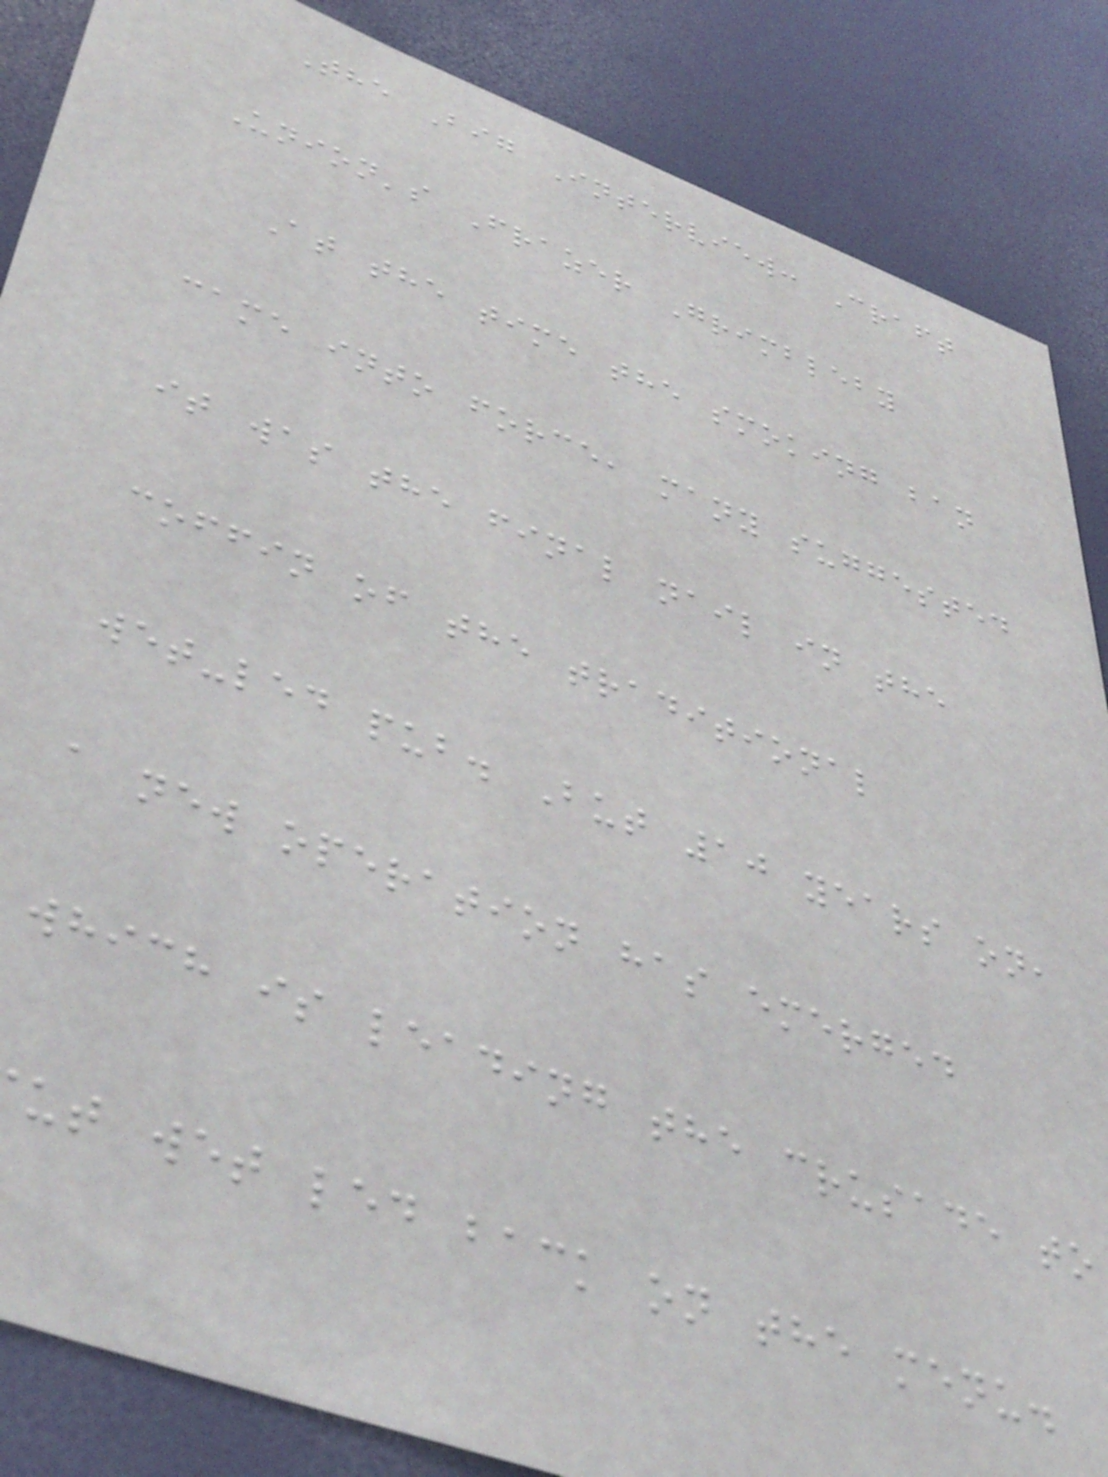The Big Interview: Craft
Union's Frazer Grimbleby
At the time the smoking ban
came into force, many suggested
it was the final nail in the
coffin of the traditional
wet-led pub. But 10 years on,
a new operation has emerged
which is leading the crusade to
ut wet led back on the menu.
